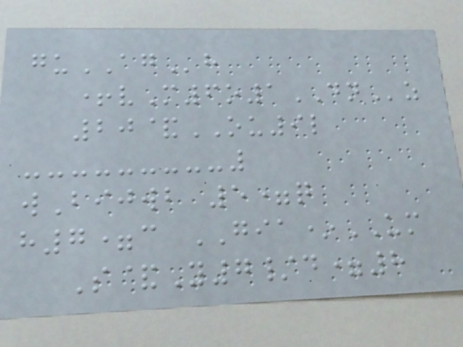guAGh
+vM6o1DNz
20&OU9l
wBijwb 5=q
h7=c GIA*UM
S&Y7/d=8
